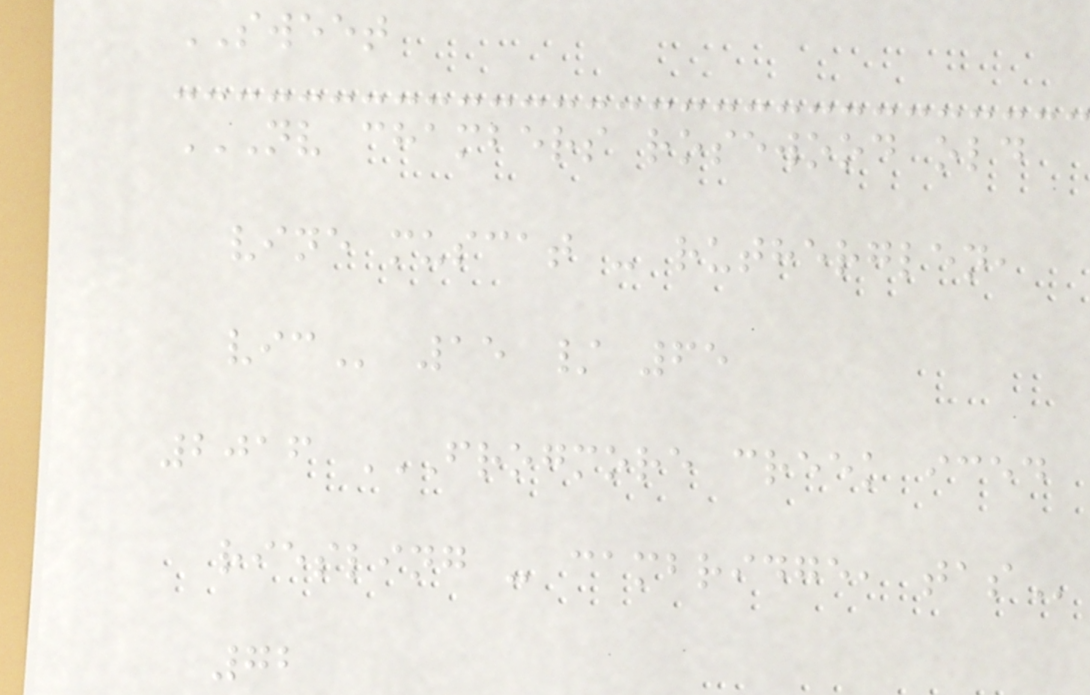SWEET
NV CHAMBERS ROSEWOOD OLD
VINE MUSCAT - RUTHERGLEN,
VIC 15 / 65
2016 FROGMORE CREEK ICED
RIESLING - CAMBRIDGE, TAS
72
